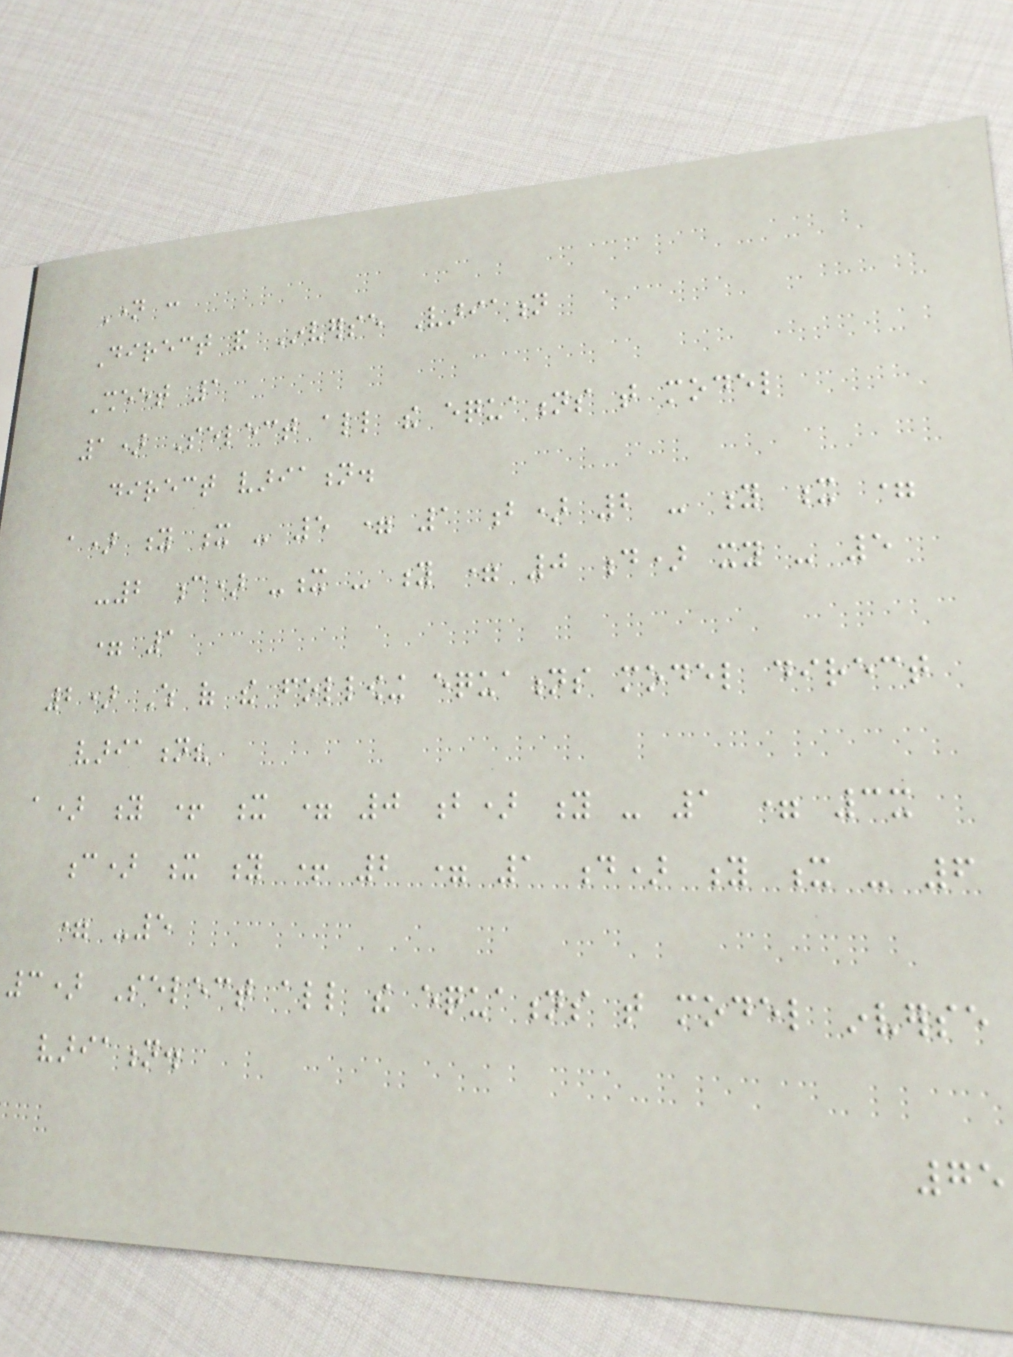Name :
Direct and Inverse Variation
Sheet 1
1) Select all the equations that model
direct variation.
a) y x - 5 = 1 b) 2 - y x =
-2 c) -x - y = 0 d) xy - 5
= 1
2) Which of the following equations model direct
variation?
a) y + x = 0 b) y - 1 = 3x
c) x y + 2 = 1 d) y x - 6
= -5
3) Select all the equations that model inverse
variation.
75
